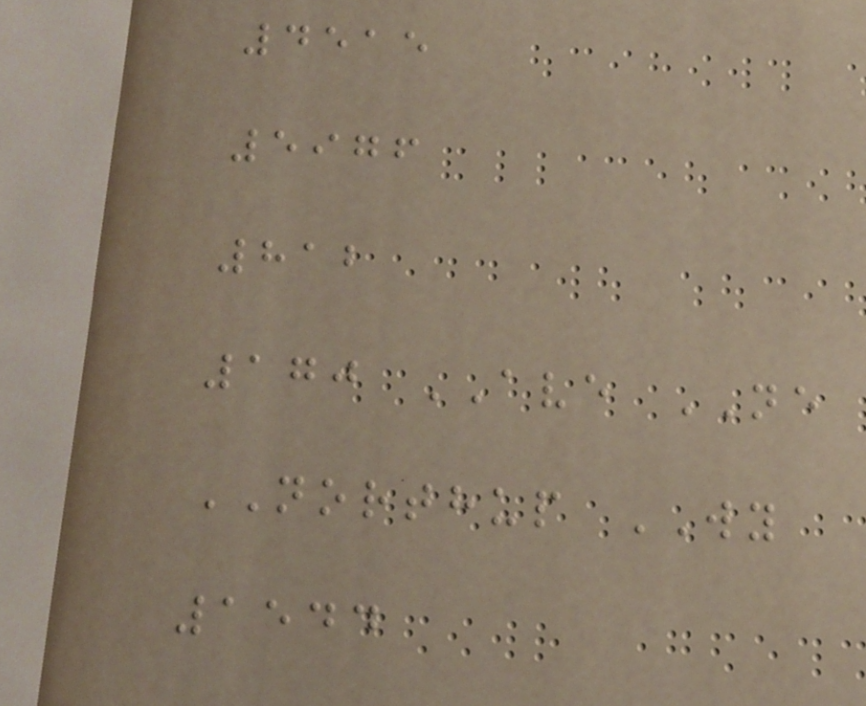4515
5976
812
170 AVE NE
NORTHUP WY
1544
